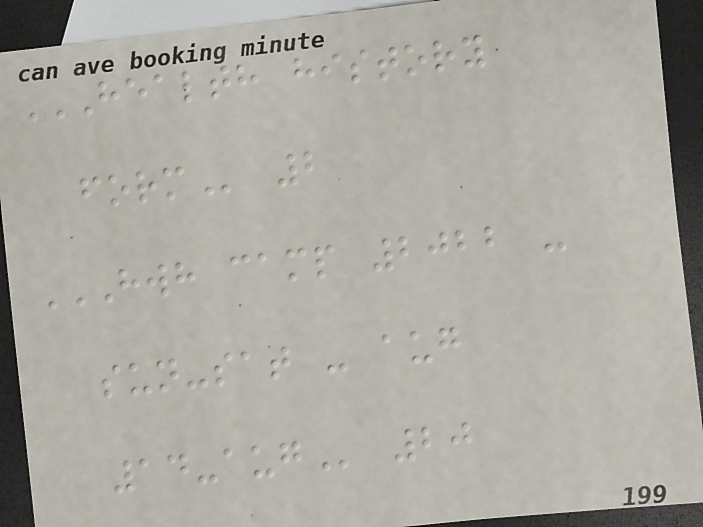HEALTH HISTORY
FORM 2
HWH CAMP 2022 -
SUN-SAT - AUG
14-AUG 20
